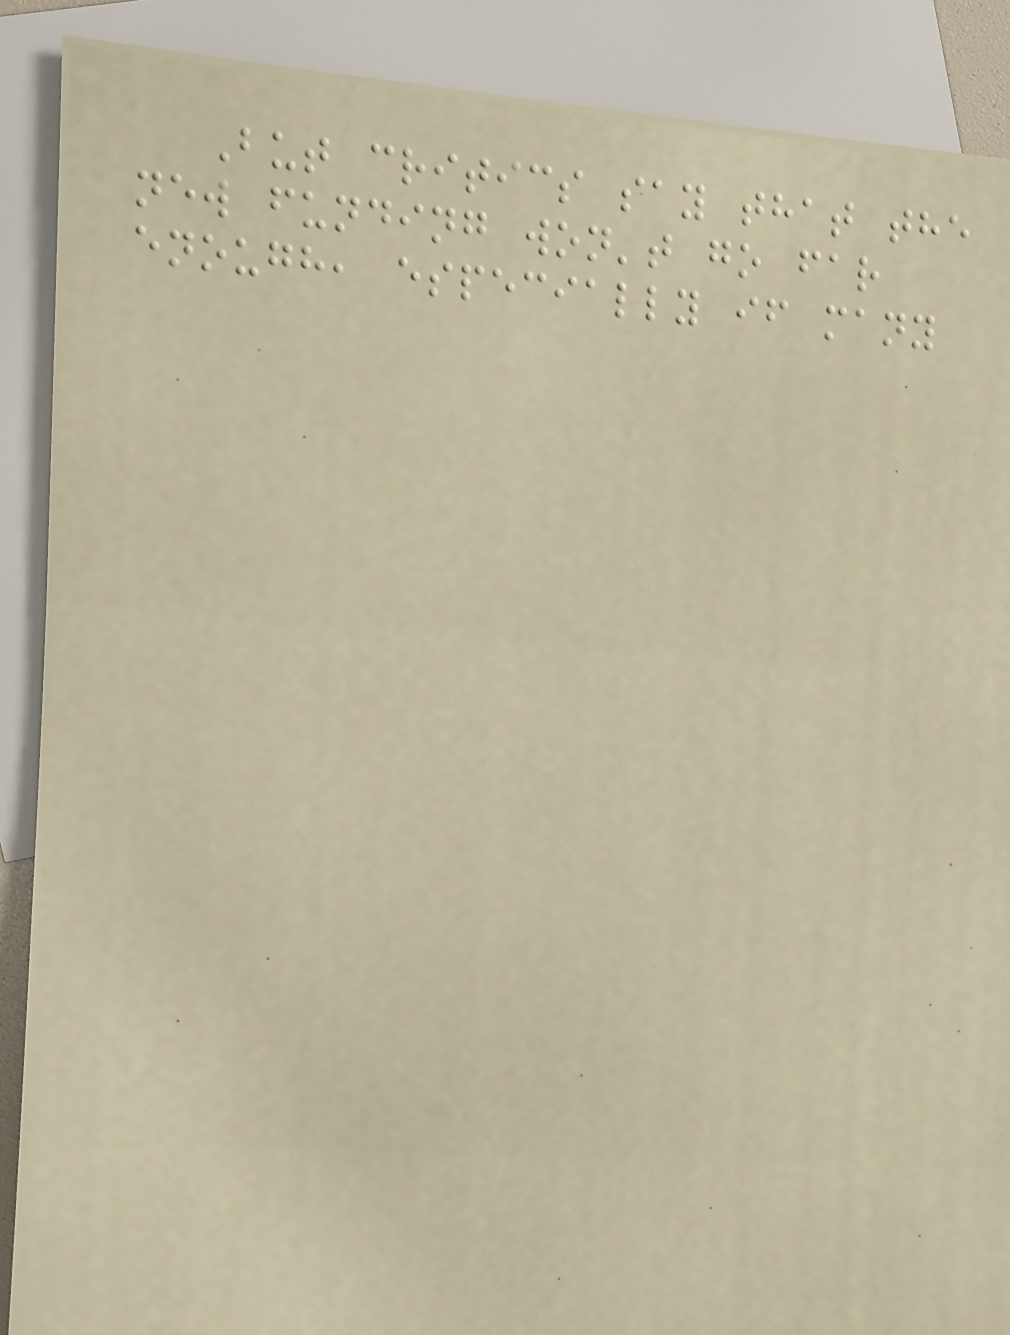But critics say that the
new funding won't go far
enough, especially if many
